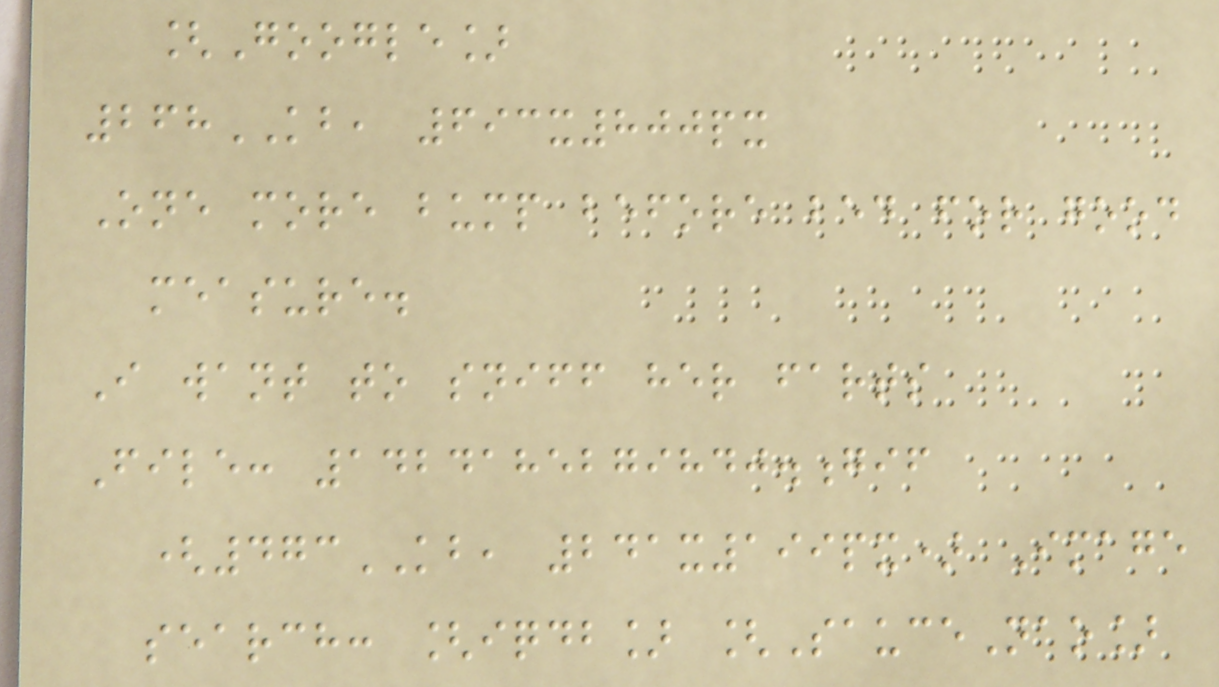[Google]
268KB, 693x800px
One more bump before bed for good
measure.
I want to sniff her farts
File: 1424185279840.gif
(473KB, 241x199px) Image
search: [iqdb] [SauceNao]
